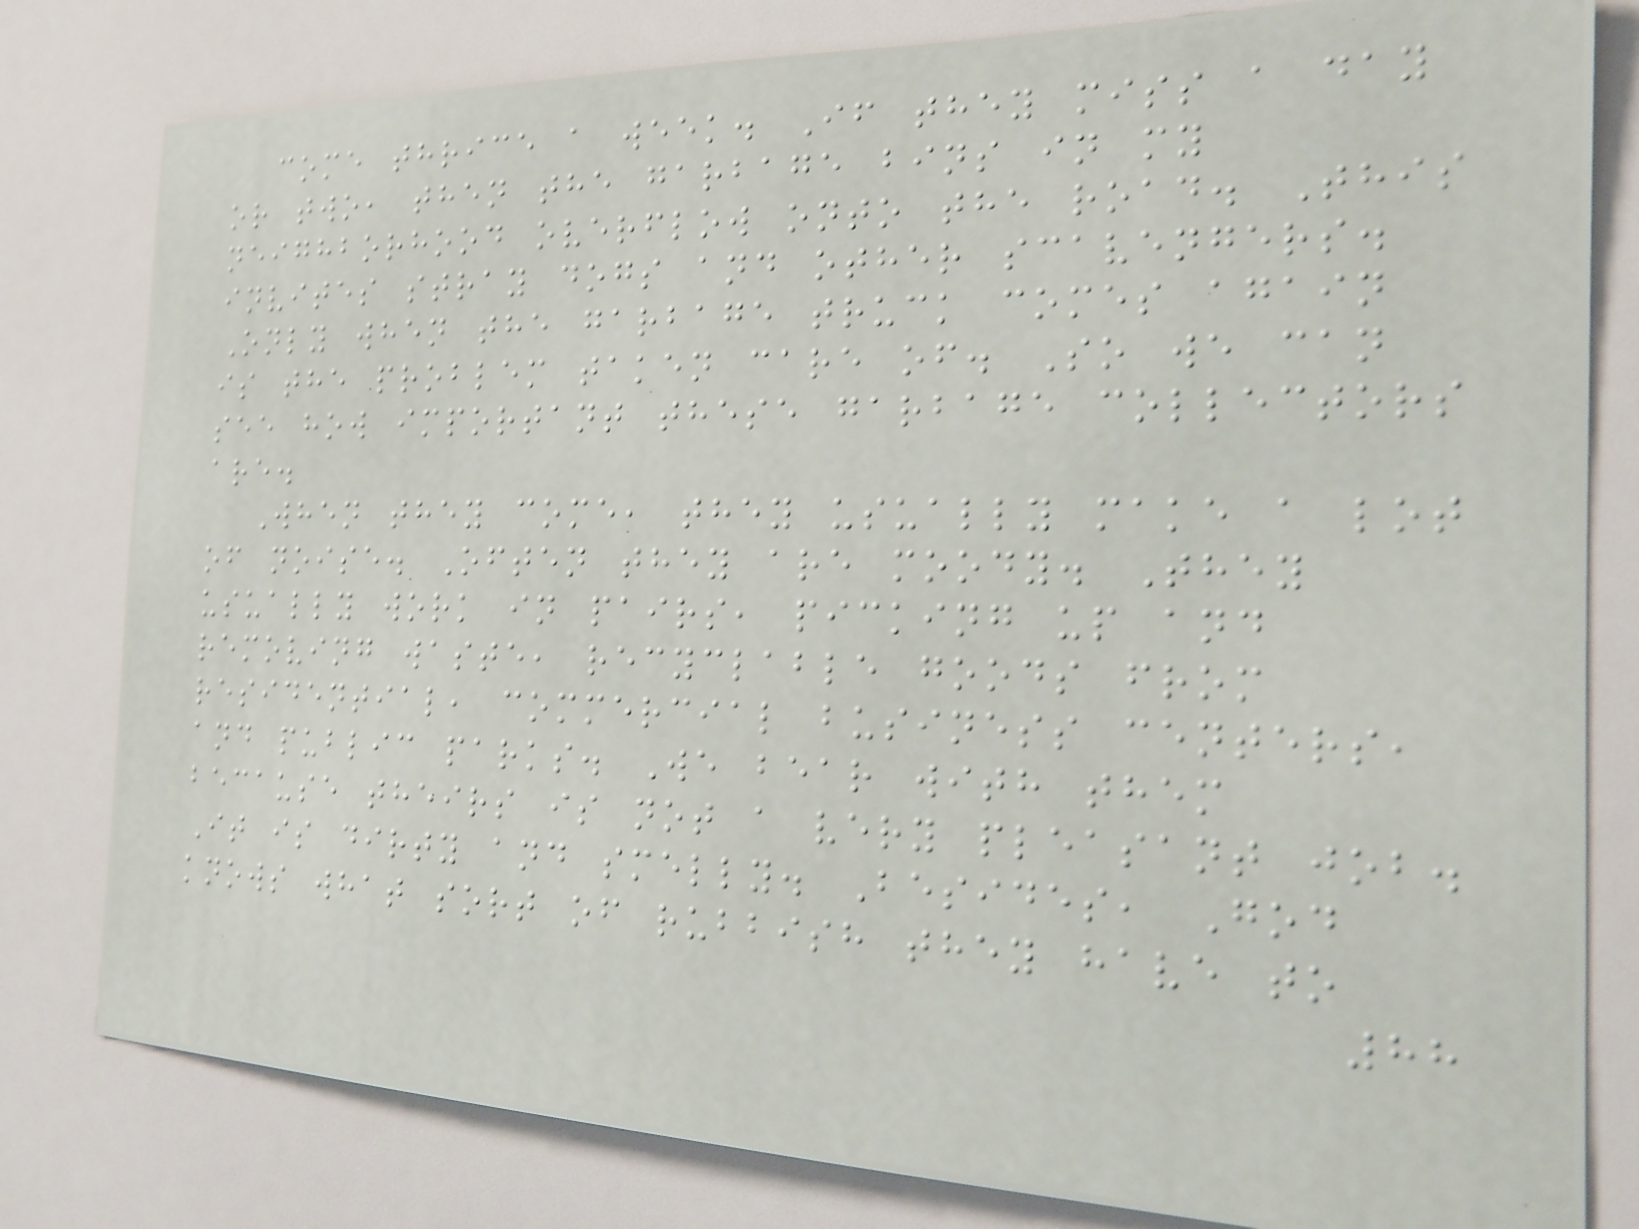come thrice a week. If they miss a day
or two, then the garbage bins in my
neighborhood overflow onto the road. This
invites stray dogs and other scavengers.
Only when the garbage truck comes again
is the problem taken care of. So we can
see how important these garbage collectors
are.
When they come, they usually make a lot
of noise. Often they are moody. They
usually work in pairs, picking up and
removing waste, recyclable goods from
residential, commercial business centers,
and public parks. We bear with them
because theirs is not a very pleasant job.
It is dirty and smelly. Besides, God
knows what sort of rubbish they have to
88
